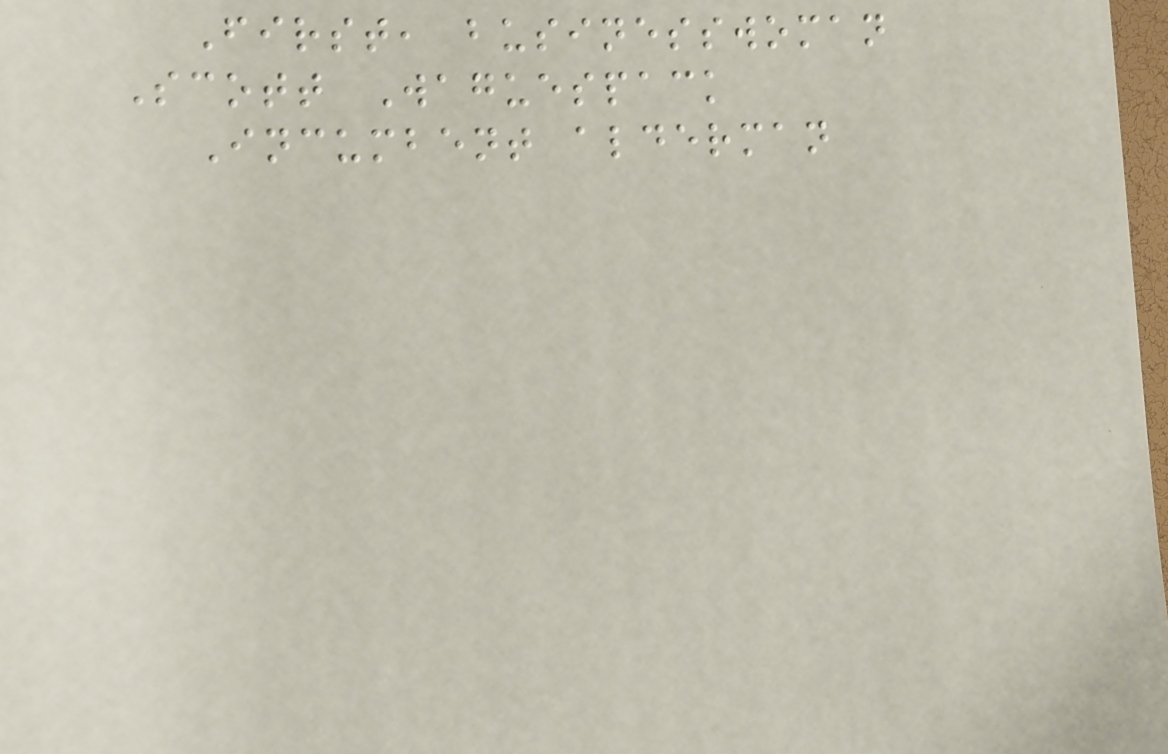First, businesswoman
Scott Waguespack
Incumbent alderman
